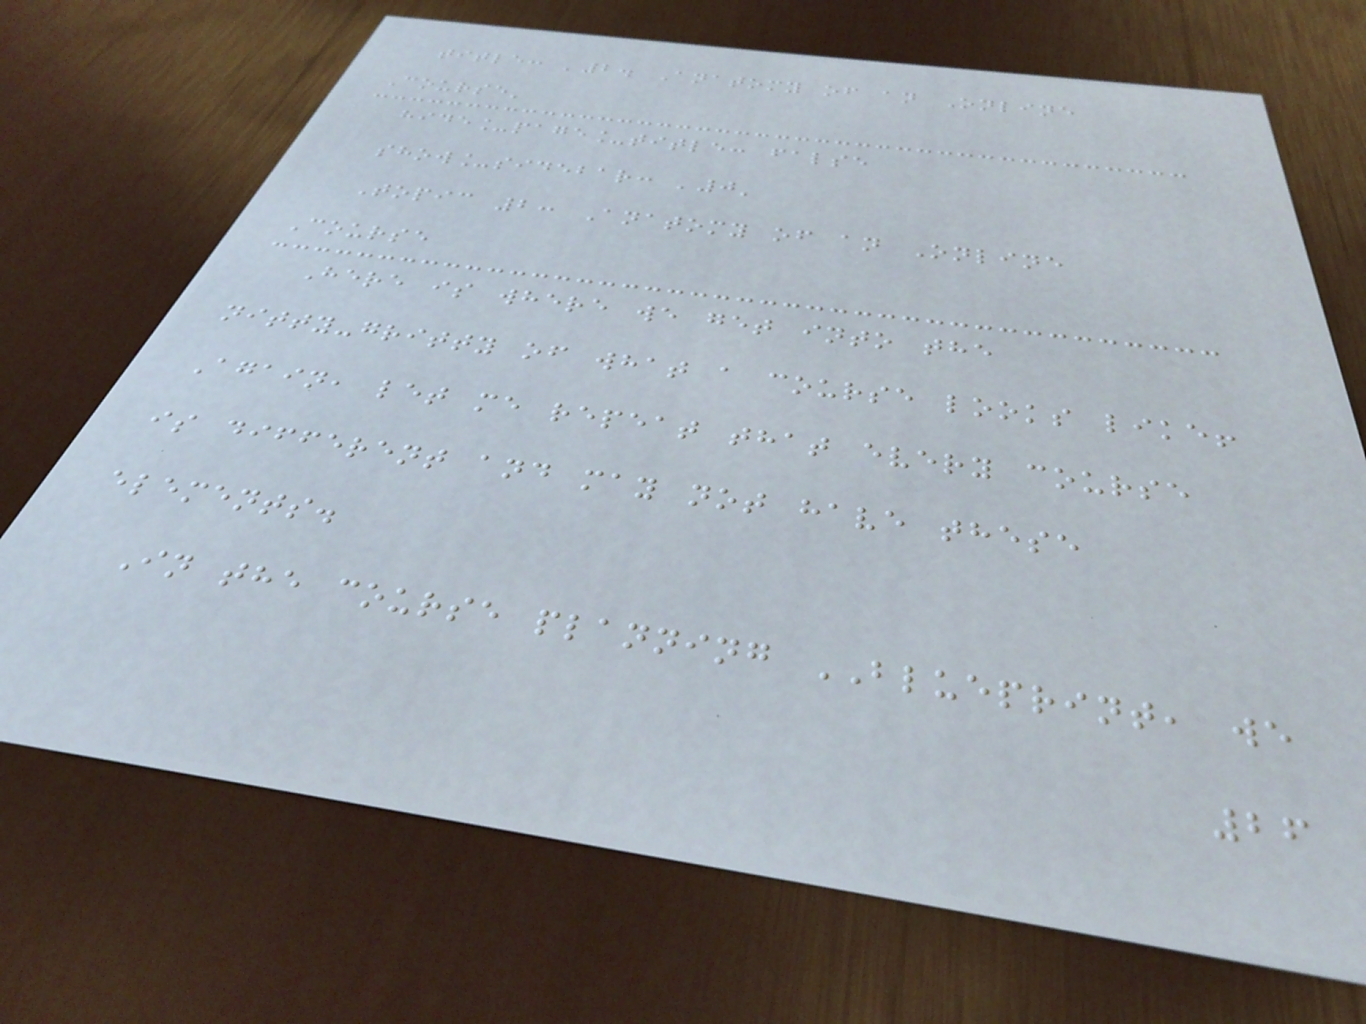title: '2. Anatomy of an Online
Course'
hide_page_title: false
show_sidebar: '0'
Topic 2: Anatomy of an Online
Course
Here is where we get into the
nitty-gritty of what a course looks like!
Again, let me repeat that every course
is different and may not have these
elements.
In the course planning BLUEPRINT, we
26
